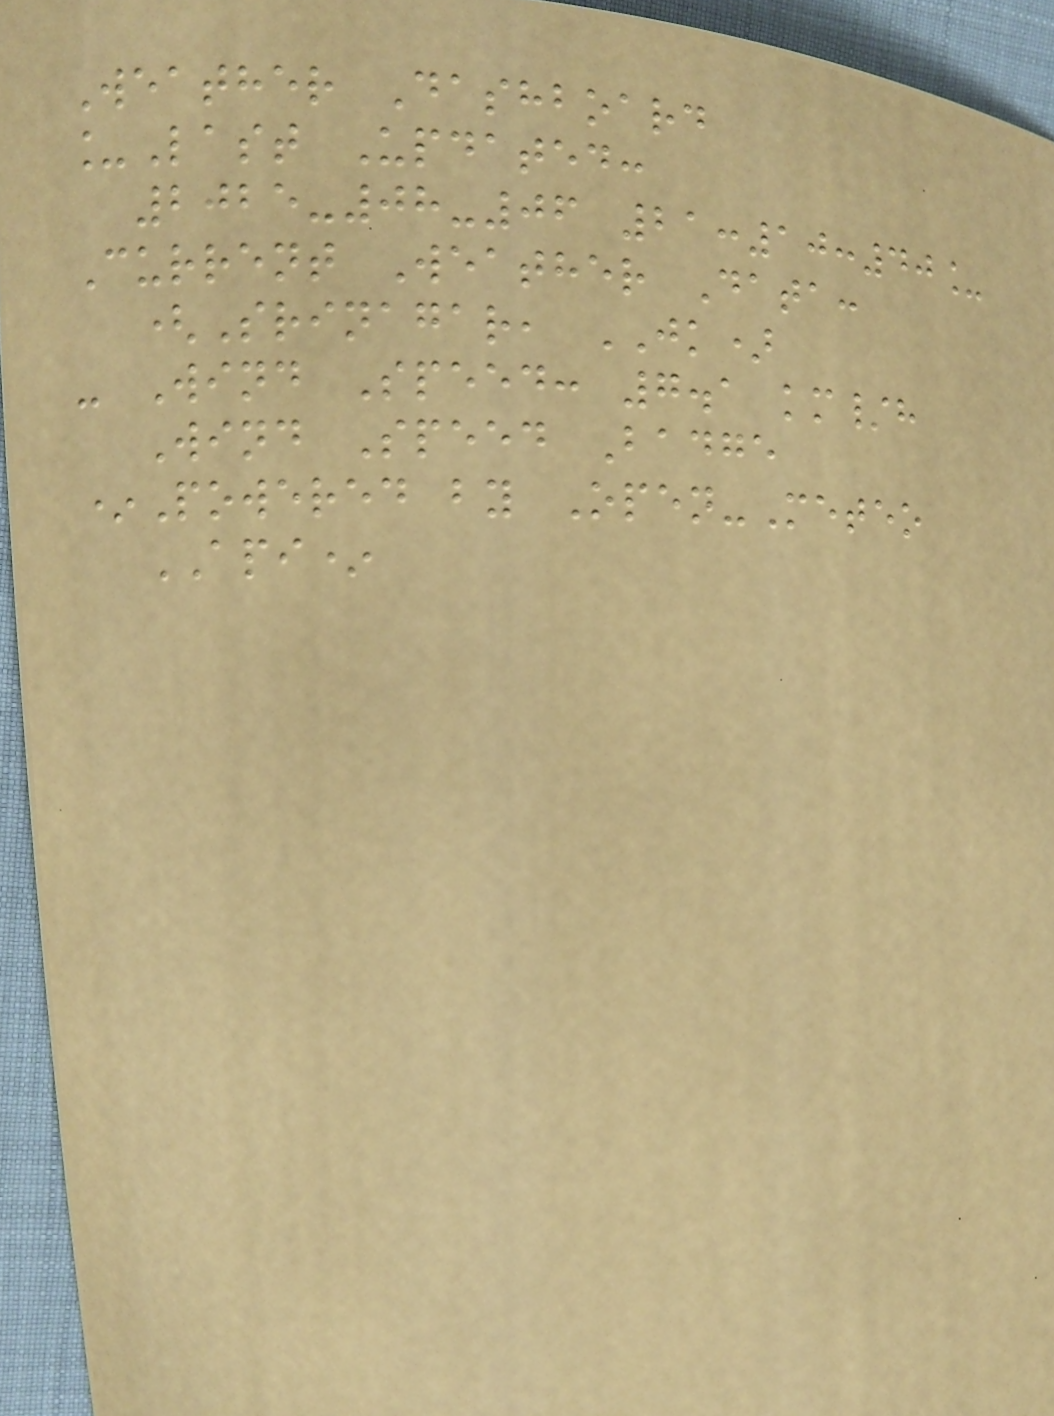Weather Dashboard
_Last Updated:
2025-08-06 21:10:40_
Current Weather Data:
(Srinagar, JK)
- Wind Speed: 7.1 km/h
Wind Speed Badge
*Powered by Open-Meteo
API*
